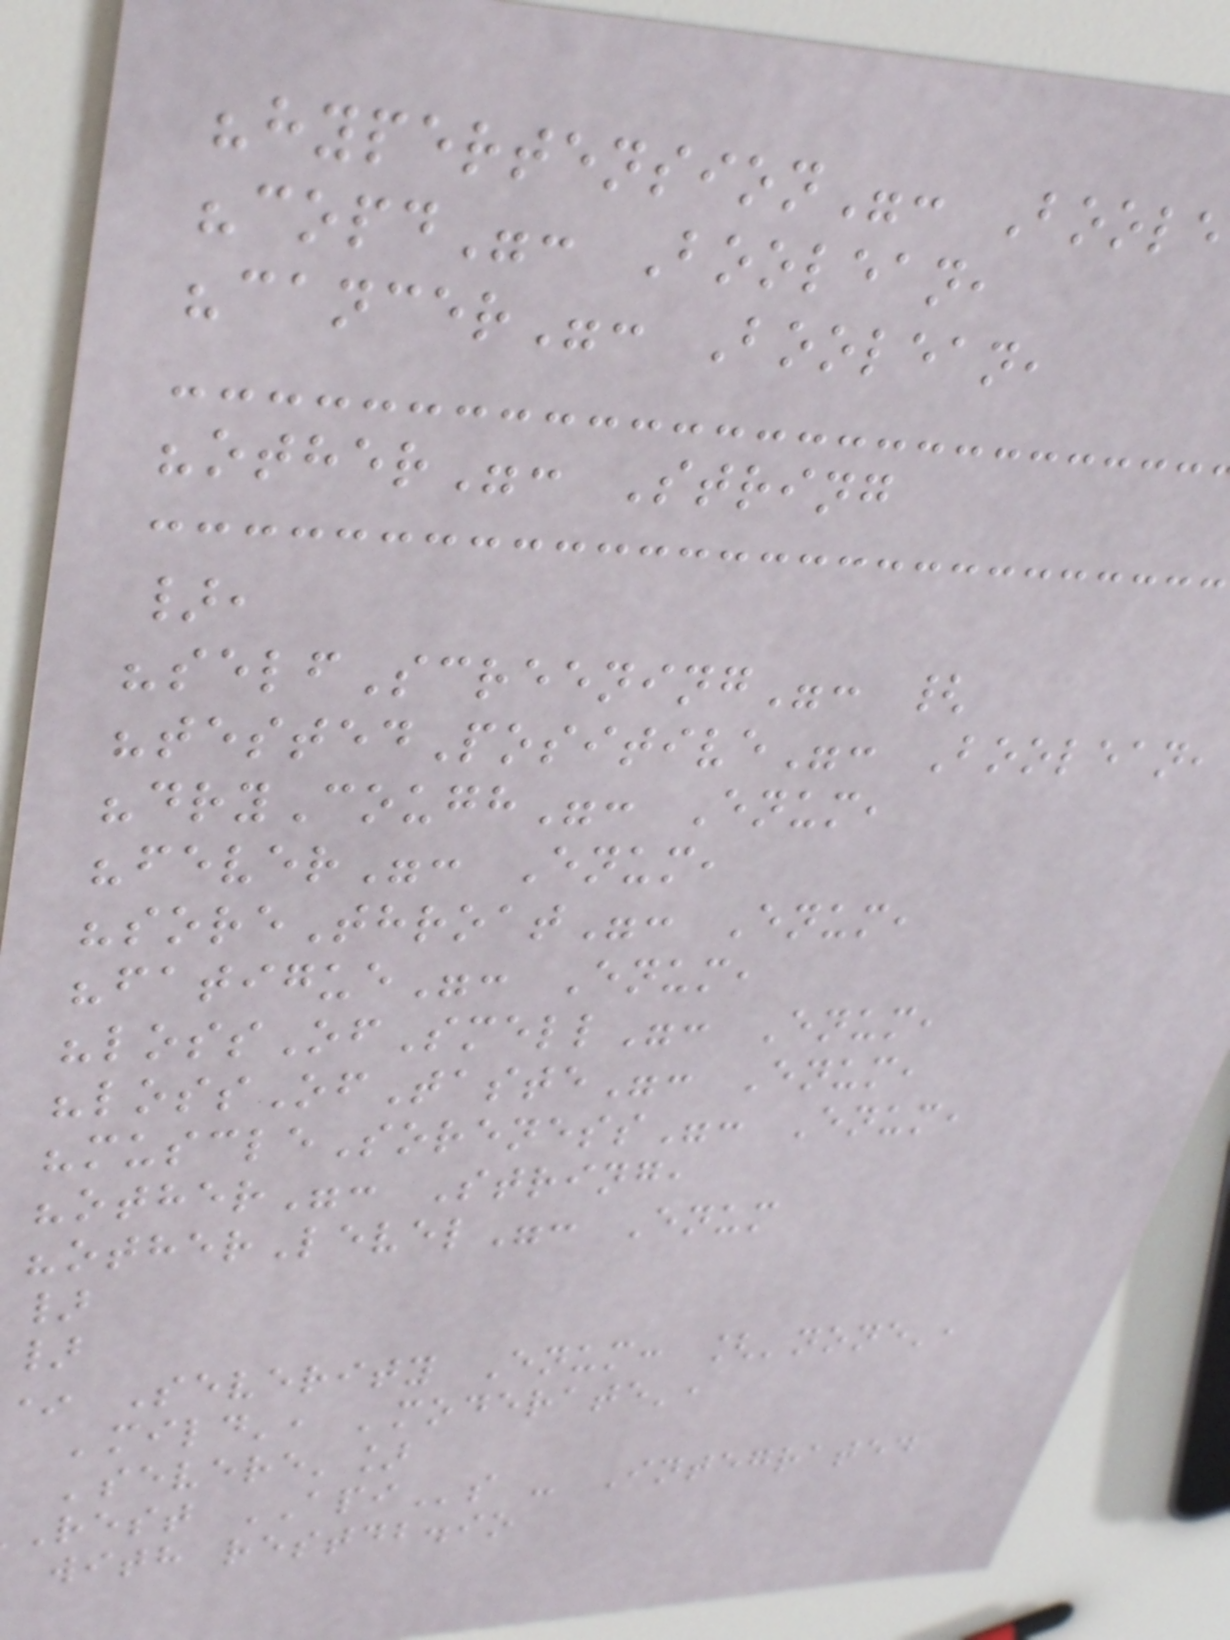"hypertension": Boole
"copd": Boolean,
"cancer": Boolean,
"other": String
},
"selfScreening": {
"testedPositive": Boolean,
"dryCough": Enum,
"fever": Enum,
"soreThroat": Enum,
"fatigue": Enum,
"lossOfSmell": Enum,
"lossOfTaste": Enum,
"muscleSoreness": Enum,
"other": String,
"otherLevel": Enum
}
}
* Severity Enum: ['none',
'mild', 'moderate',
'severe']
rest APIs - Integrated
with restdb.io
